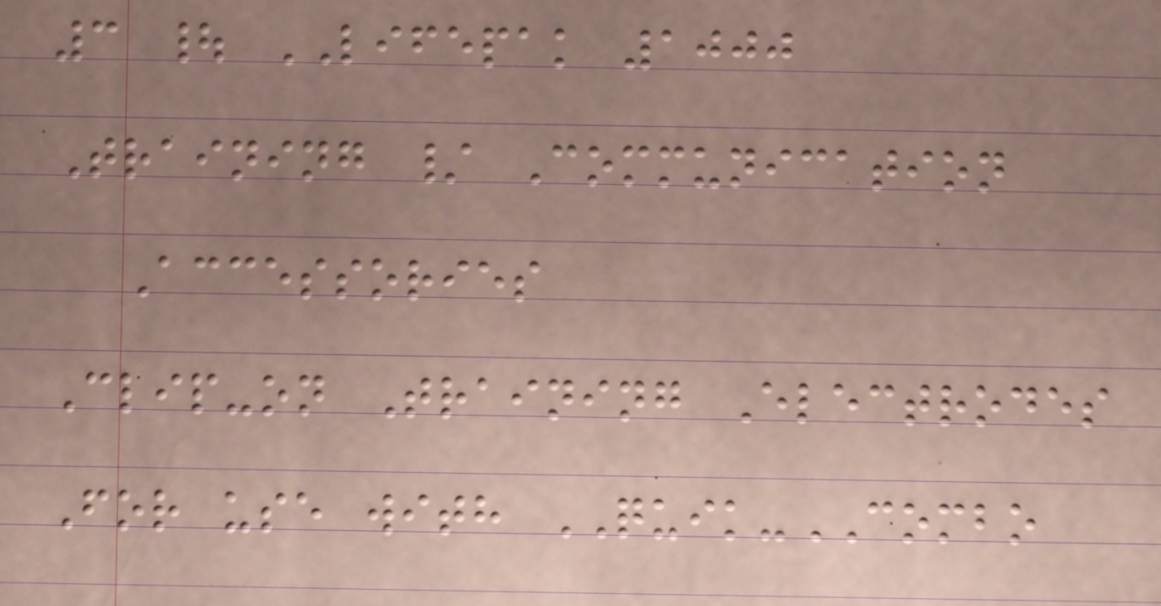3 | LIFEPAK 1000
Training / Communication
Accessories
Clip-on Training Electrodes
For use with QUIK-COMBO
